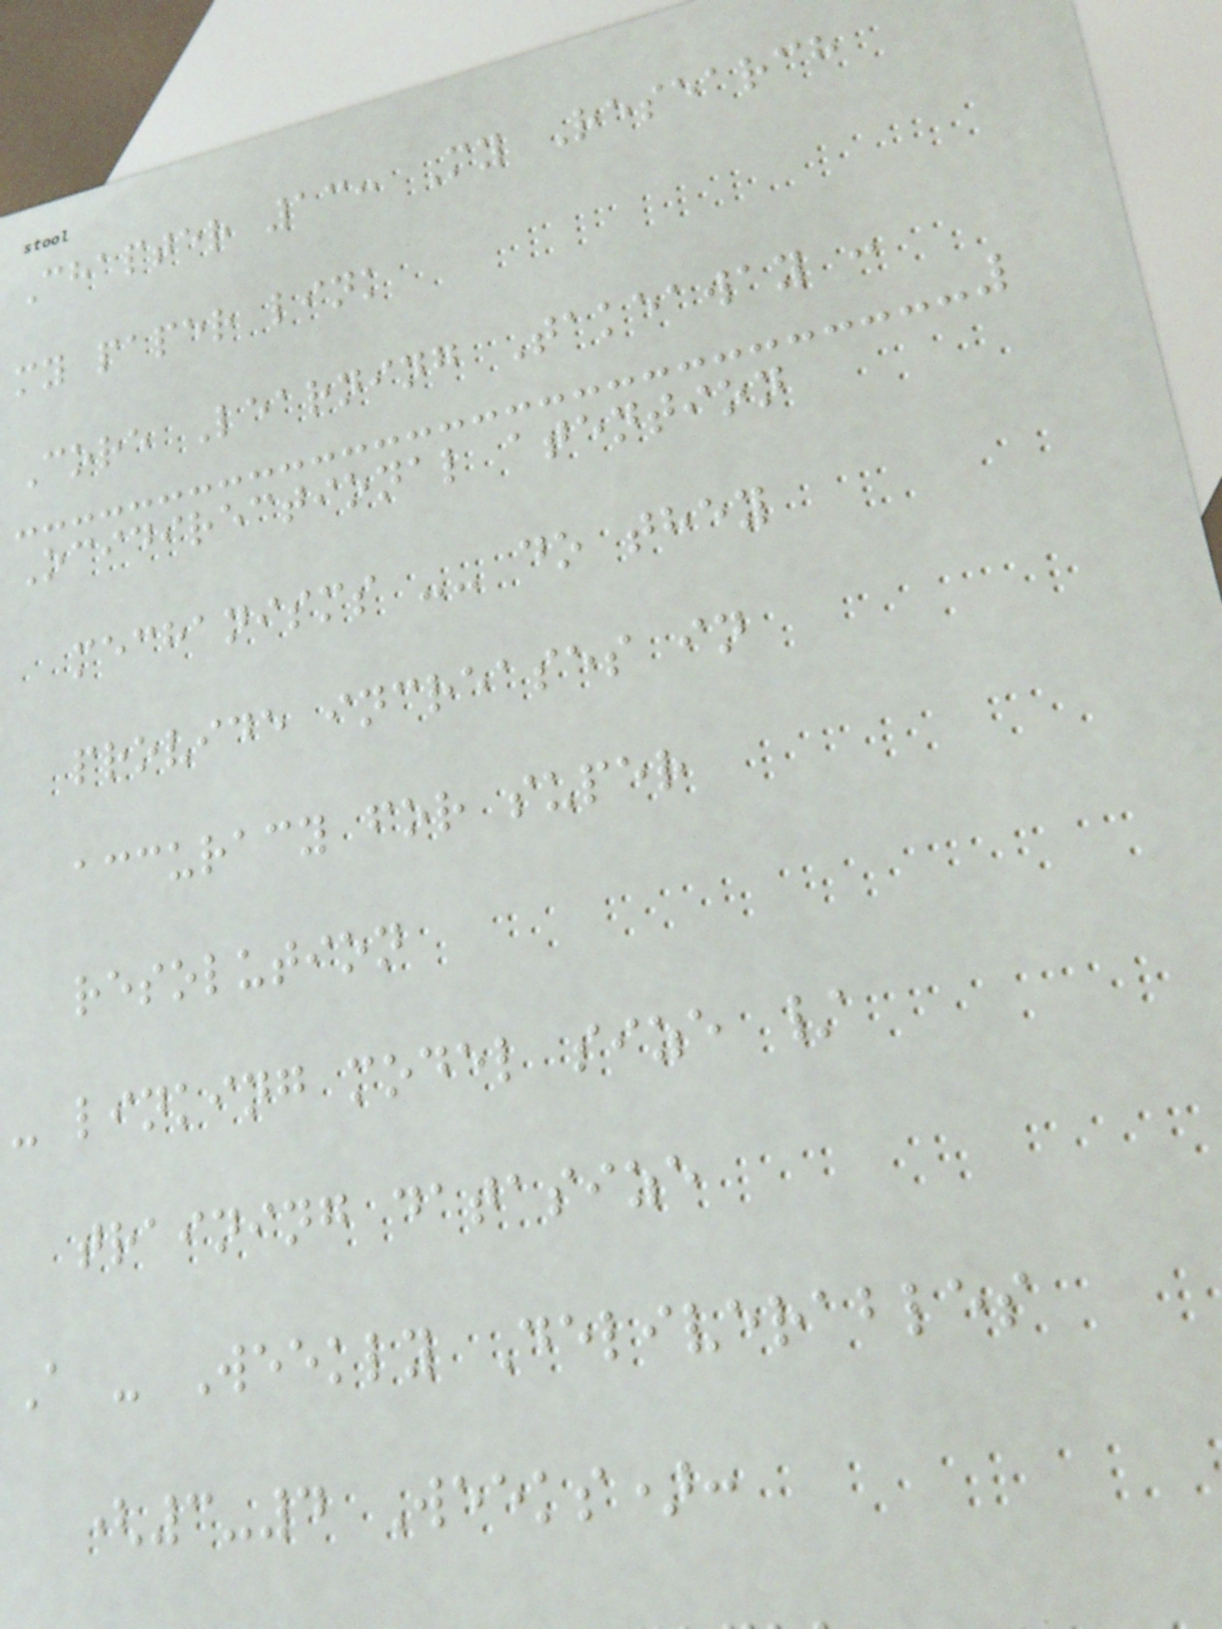Chapter 13: My Research
my paper link
Core Learning Takeaway :
Ocidirectional atention
mechanisms -- do they
provide increases in
accuracy for super
resolution
- linking model size /
training datasize
A - Weekly Deliverables
(3-4 Weeks):
